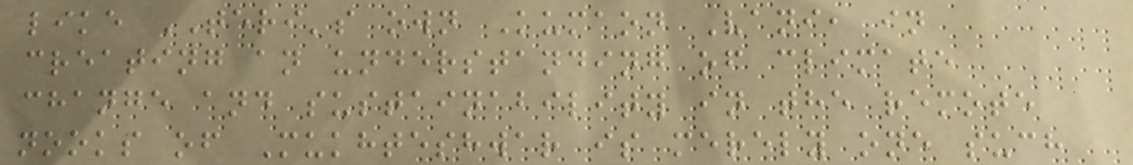like TERI's own Kumaon Vani, in
creating an understanding of climate
change and sustainability in the remote
nooks of Mukhteshwar is merely one such
